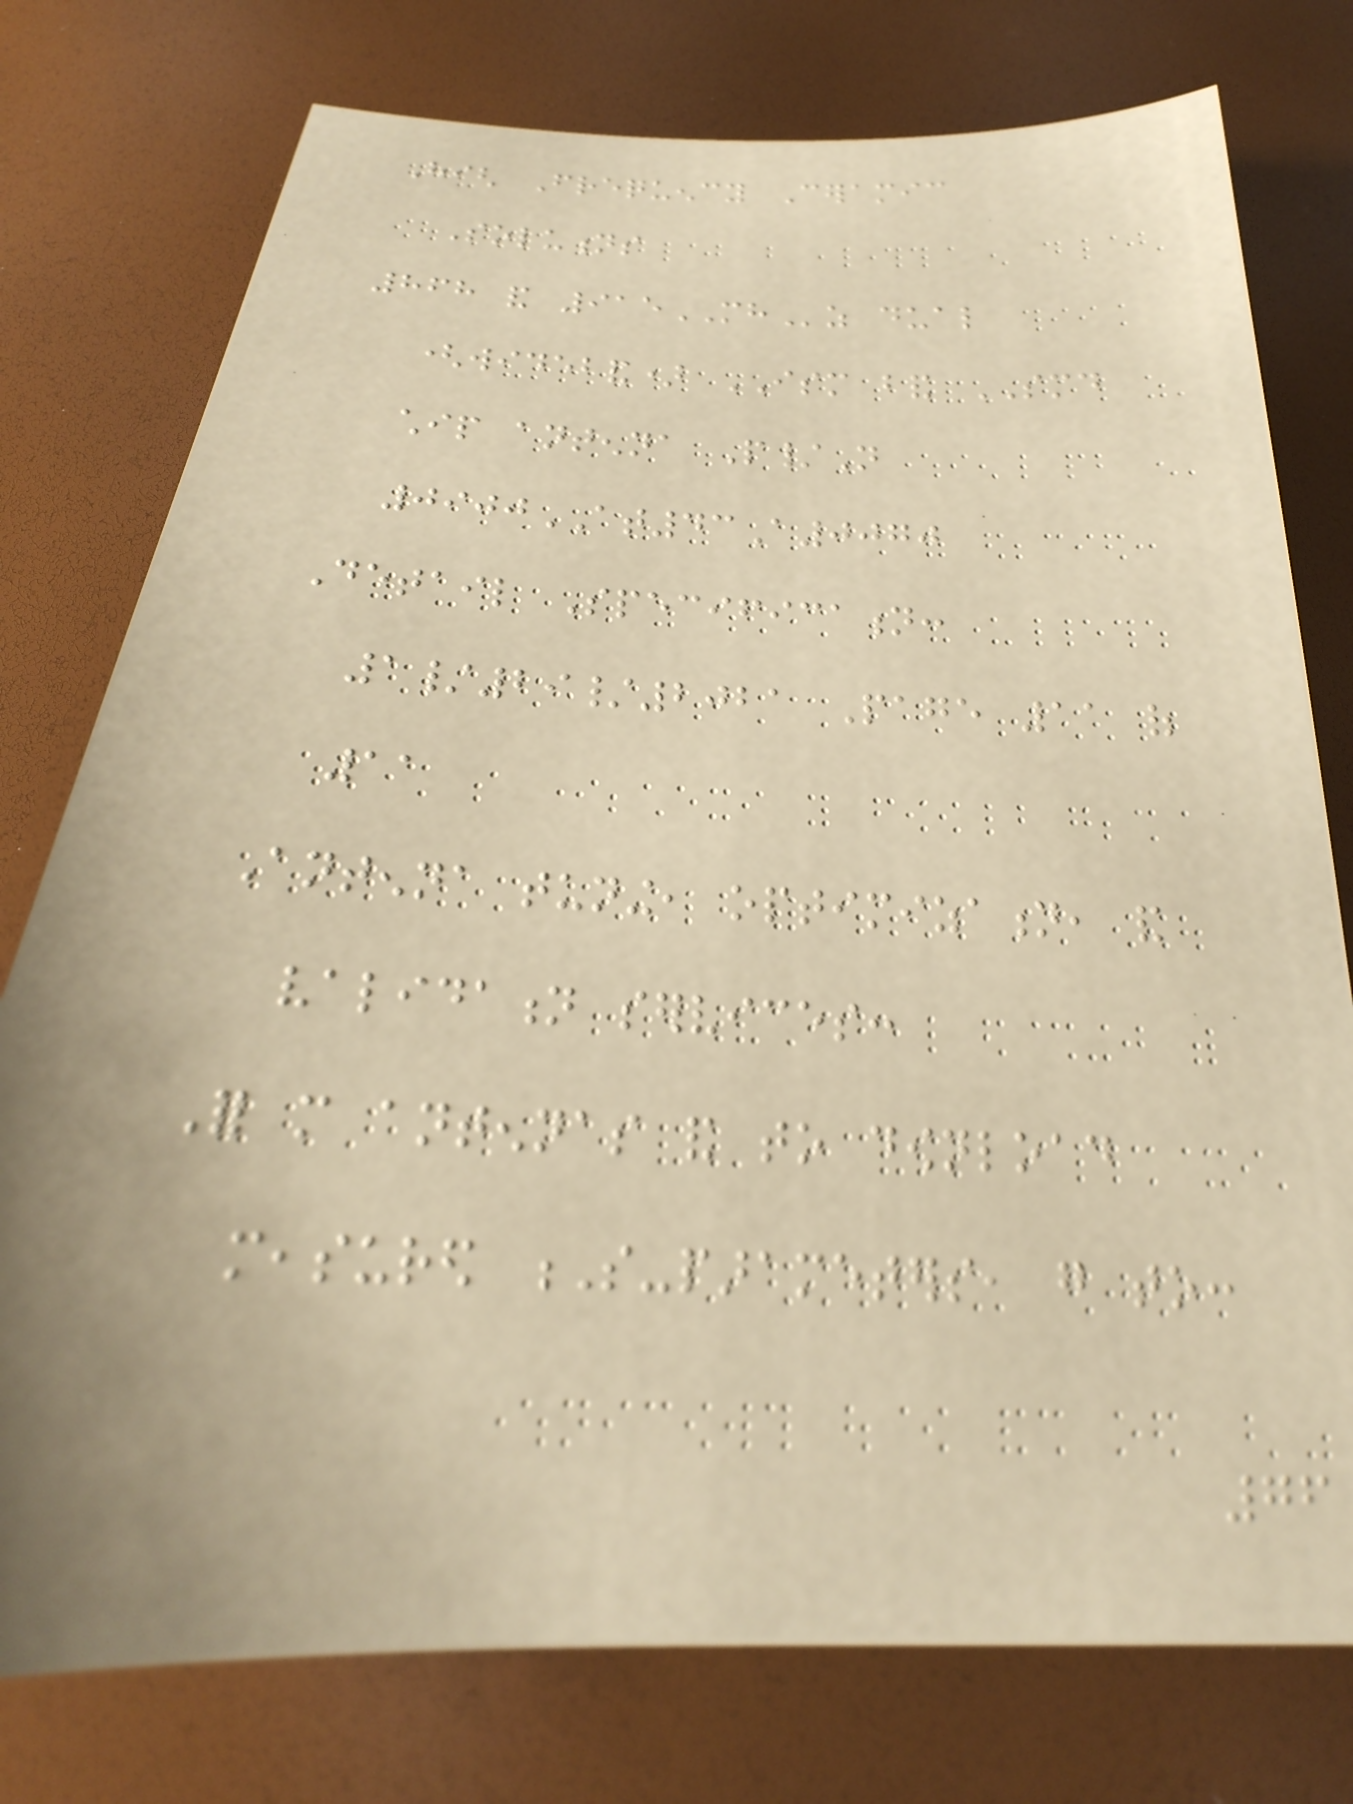High Frequency Ceramic
Solutions
868 and 915MHz dual
(wideband) ISM band SMD
chip antenna P/N
0900AT43A0070
Detail Specification:
1/29/2021 Page 11 of
11
Antenna tuning, optimization, and
validation services:
For more antennas and to download
measured S-parameters, go to:
76
